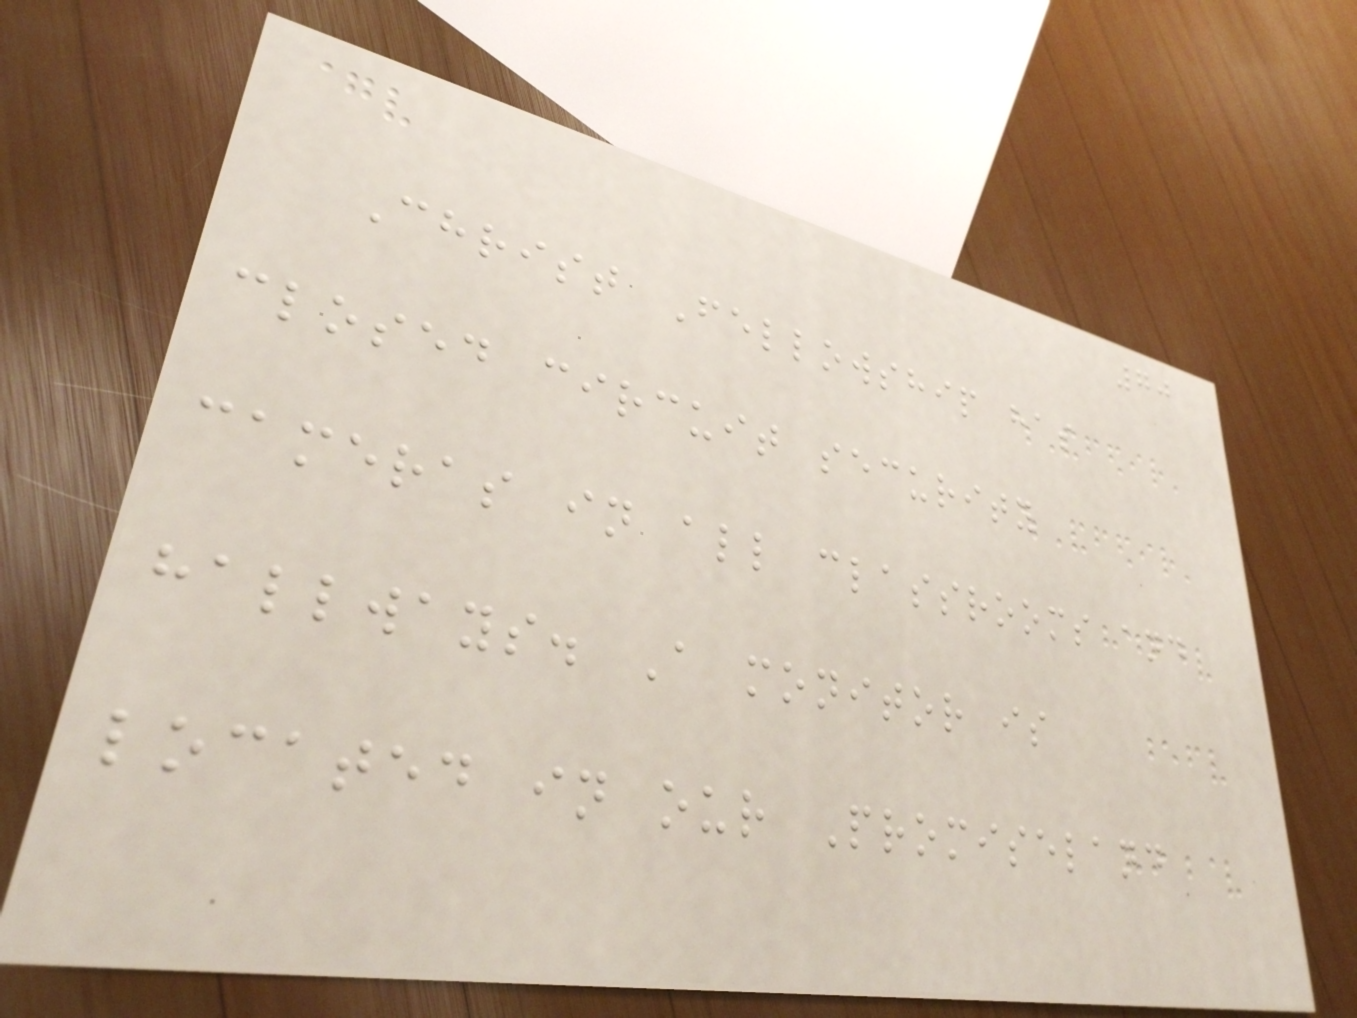70
Christ Fellowship has
closed circuit security
cameras in all classrooms and
hallways. A monitor is
located in our Promiseland
